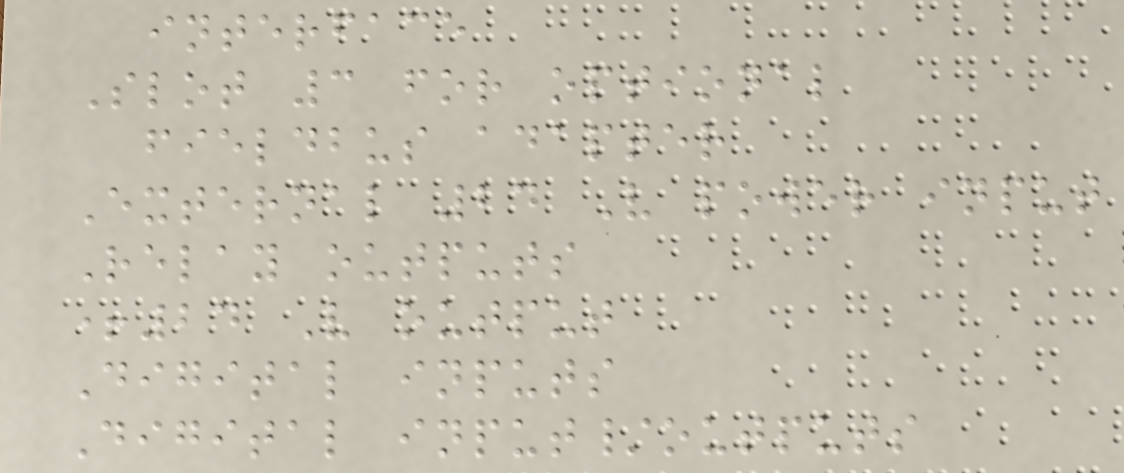interface
Slot 3 for optional
fieldbus adapter
External 24 V power input
Relay outputs
+24 V output
Digital inputs
Digital input/outputs
